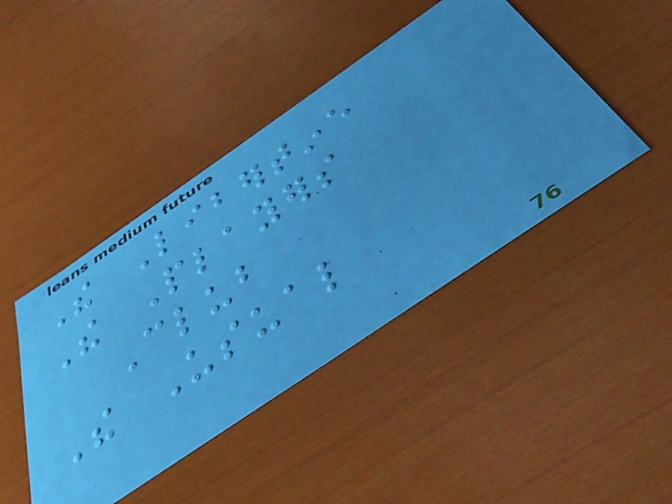The Libertine
The Players
Club
The Usual
